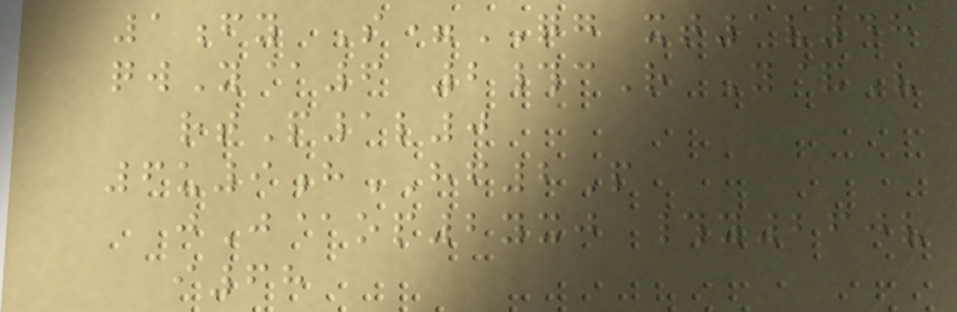1fy S=QG xt1v48
qwY@6 2#cR Y&V
rtP1l0
6u9hHF2P
jJ@op2yxj #y260v
i68
